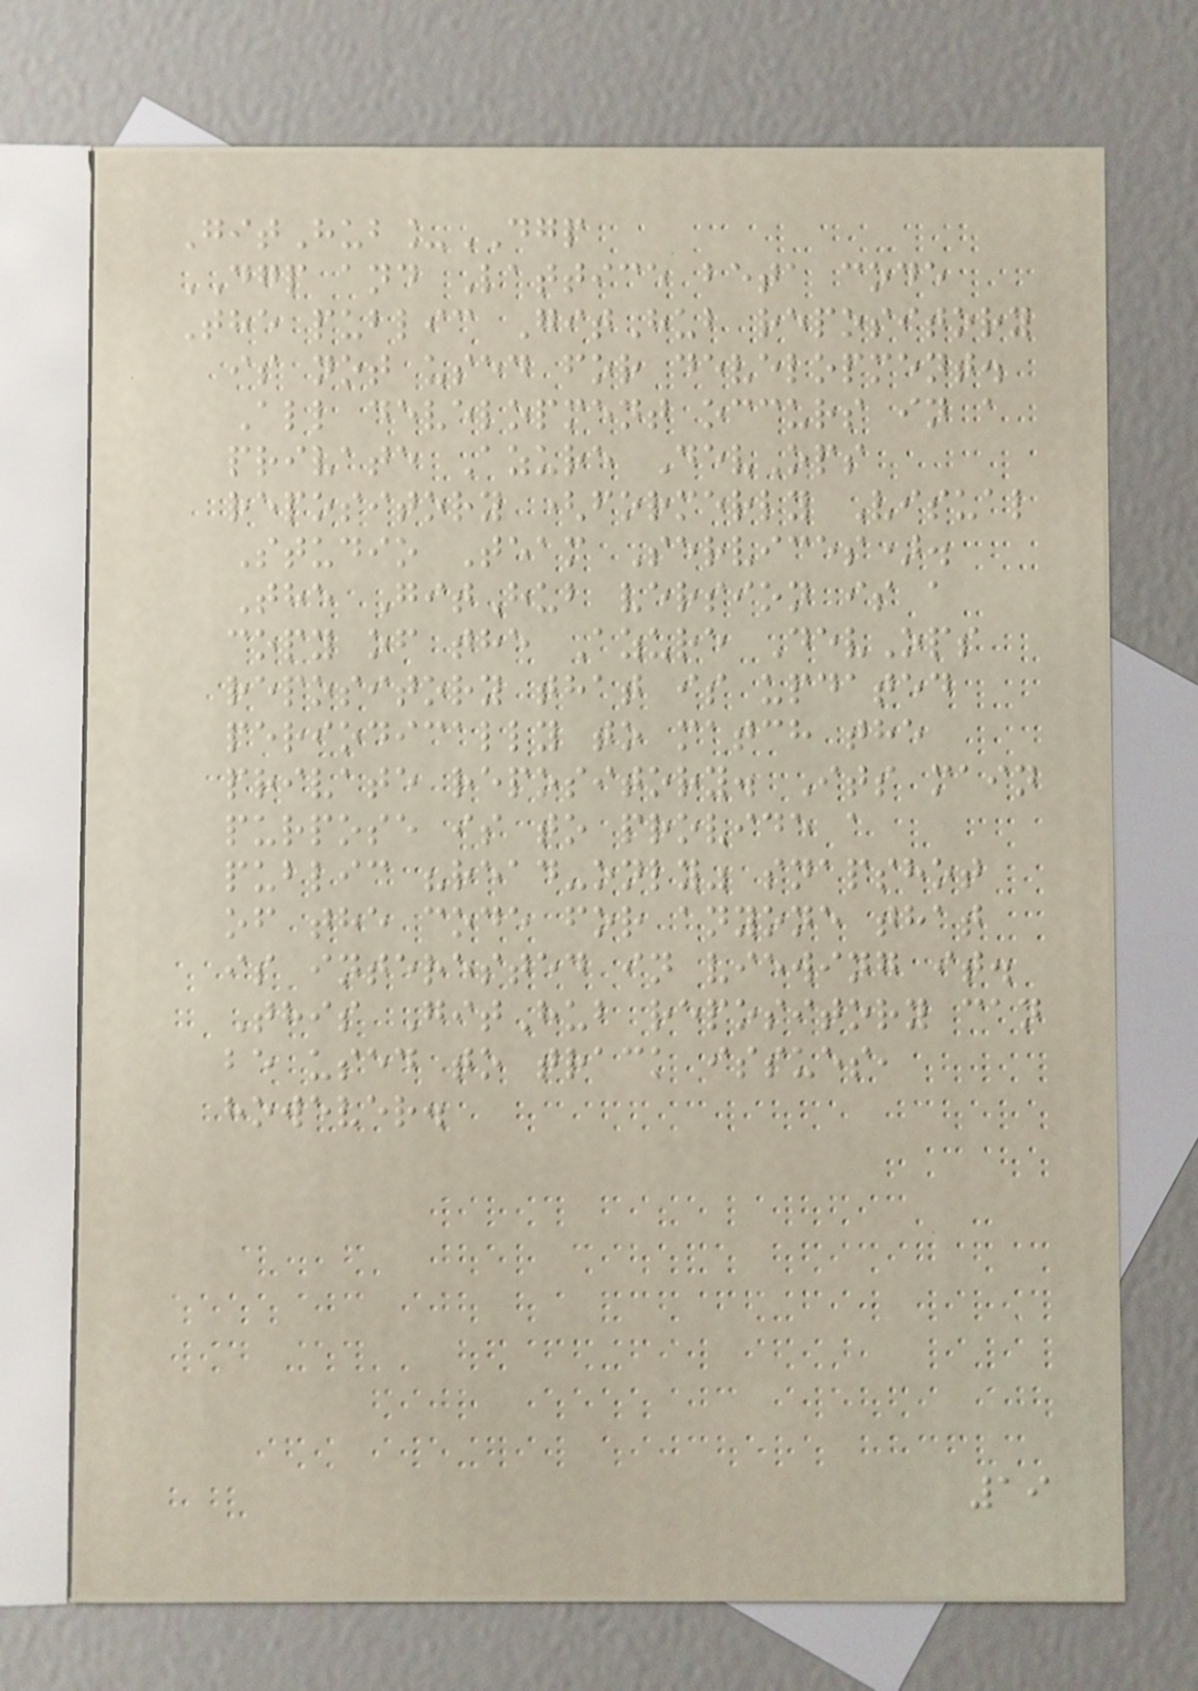GitHub_DGP
DGP and Lattice beta code
The public GitHub repository
is not used for development.
All development occurs in a
private Azure DevOps
repository (formerly Visual
Studio Team Services).
The GitHub version is a
copy of the Azure DevOps
repository that is updated
periodically to match the
private repository. Its main
purpose is to provide a
public "read-only" snapshot
of the code for anyone that
is interested in viewing it.
This GitHub repository can
be used to track issues,
however.
19
